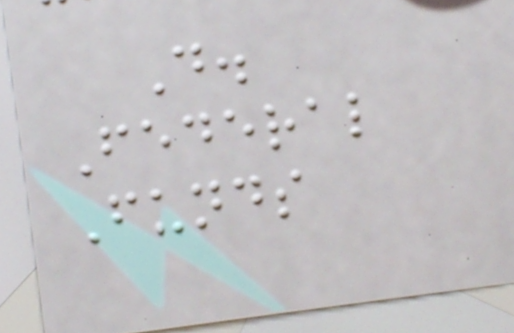D.
Federal
Funds
